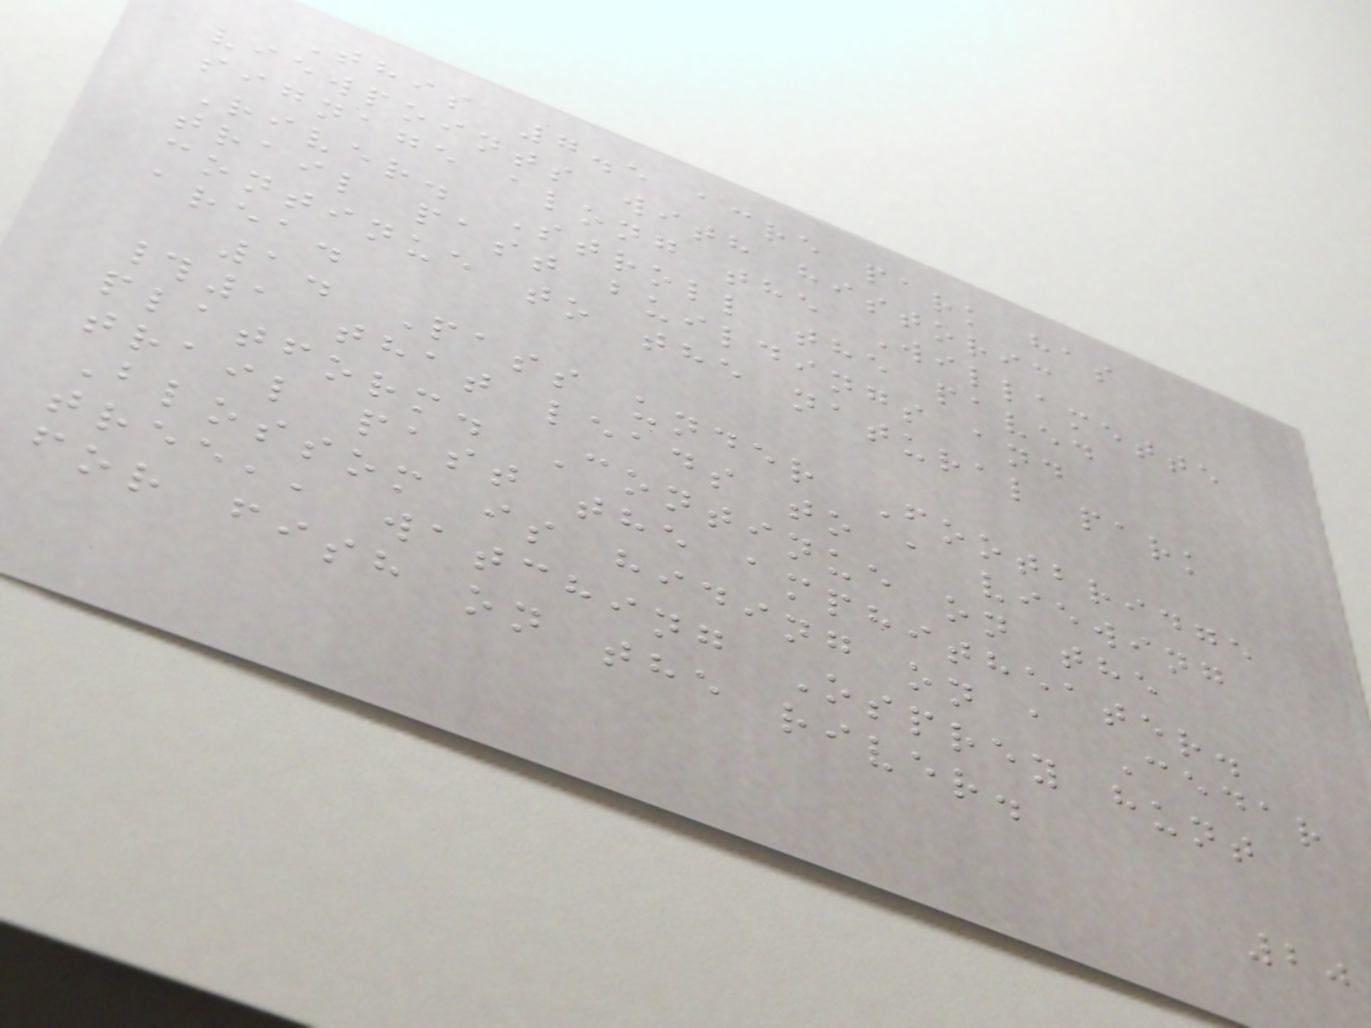This 7.5 acre park has
viewpoints with historic
signage along the Willamette
River. Stroll the paved
trail past buildings and
continue to the natural park
area.
1. Pass under Footbridge
#1 that leads to a viewing
platform. Continue on the
trail past the amphitheater.
Blossom is hiding on a Cedar
tree,, watching Osprey hunt
for fish on the river.
20
